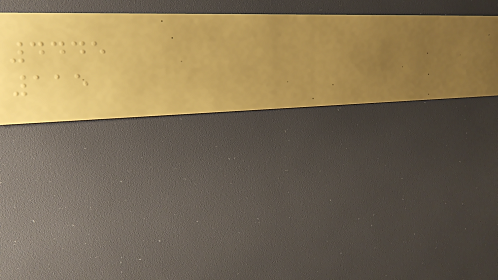4445
115
